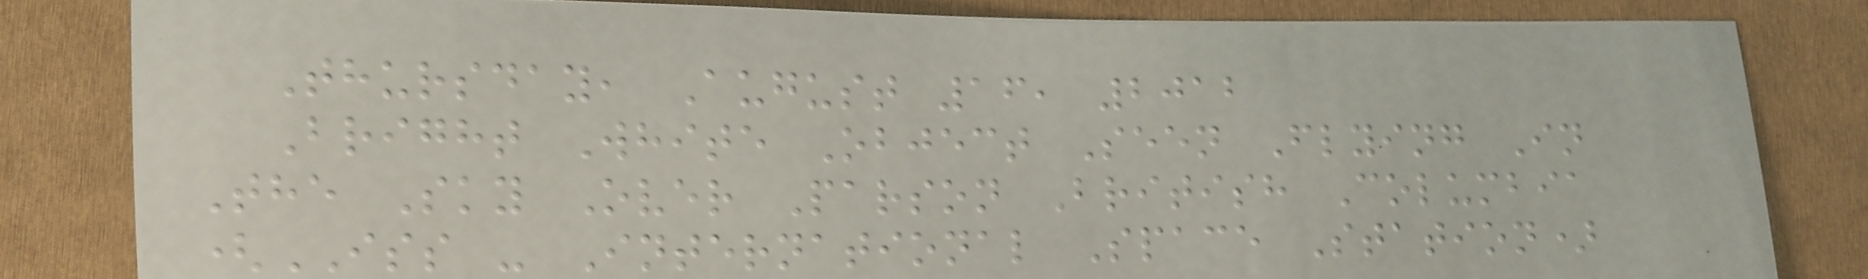Thursday, August 16, 2012
Bright White Object Seen Flying In
The Sky Over Parson British Columbia
(ISS - International Space Station)
